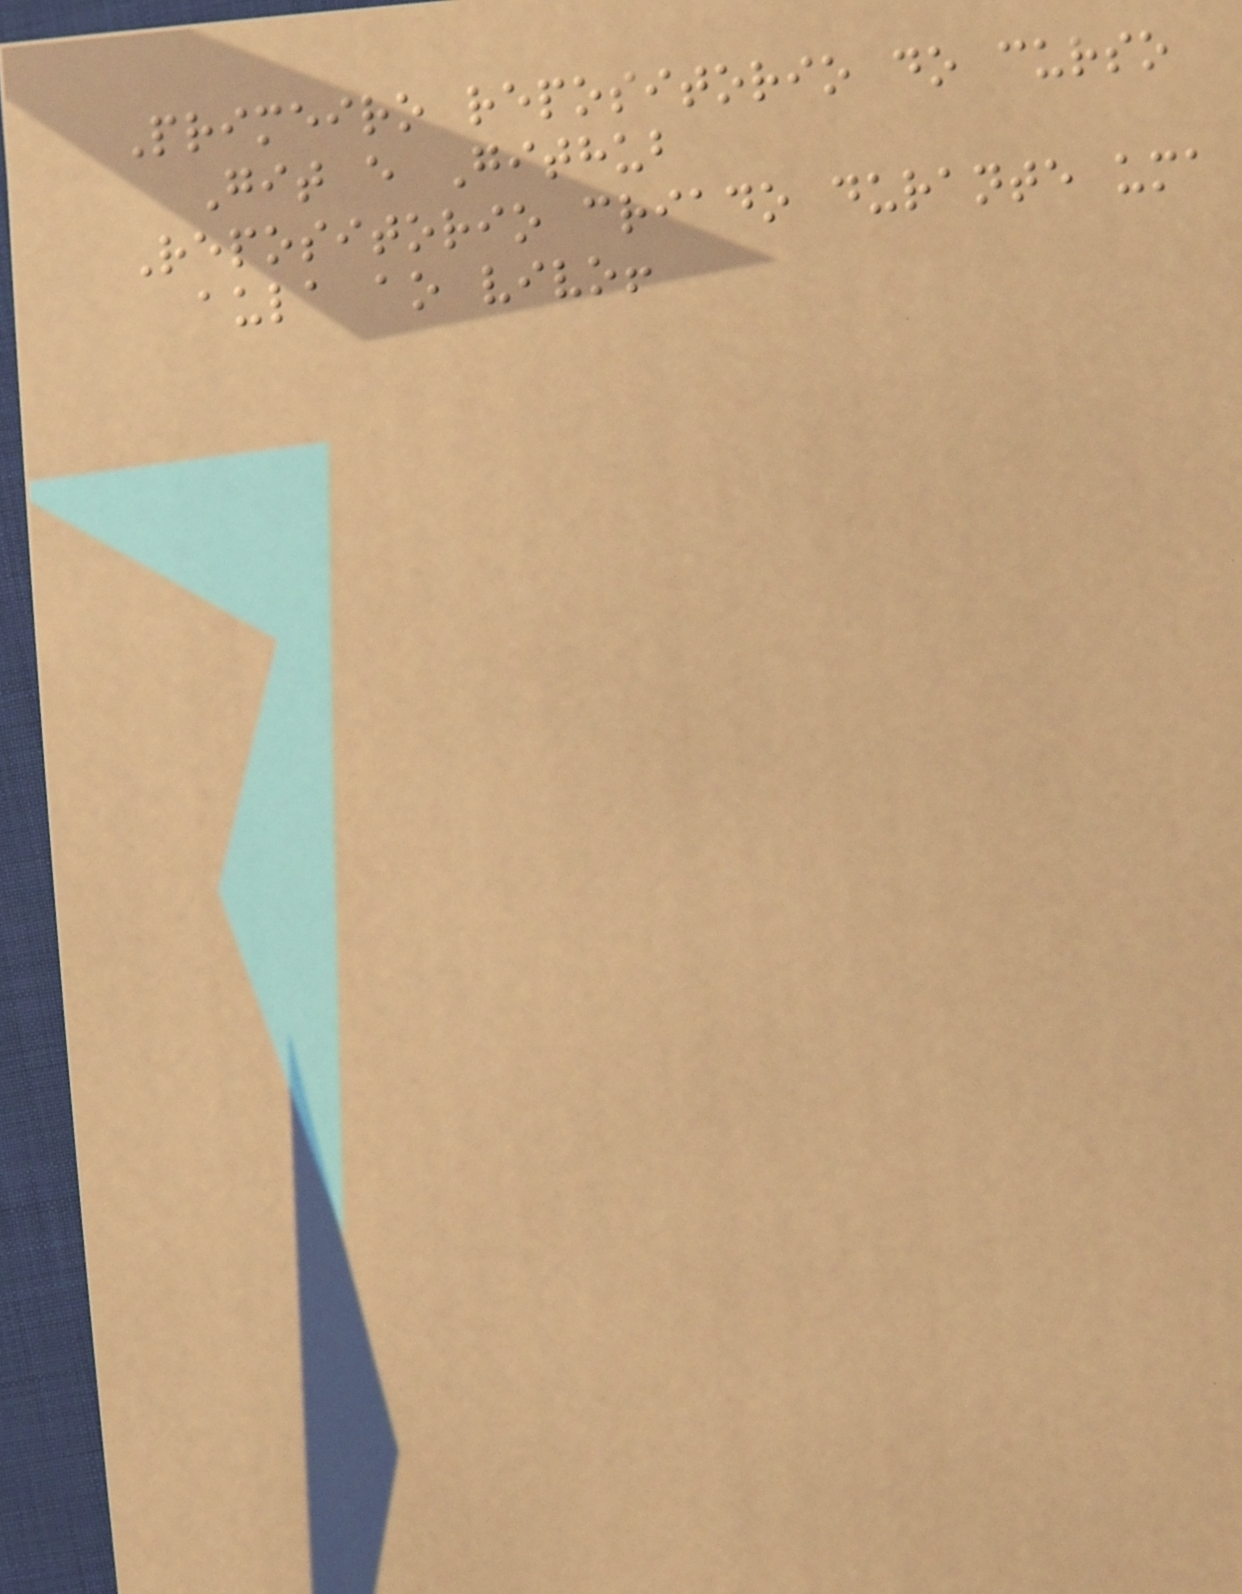Primeiro repositorio do curso
Git e Github
Repositorio criado durante uma
aula ao vivo!
